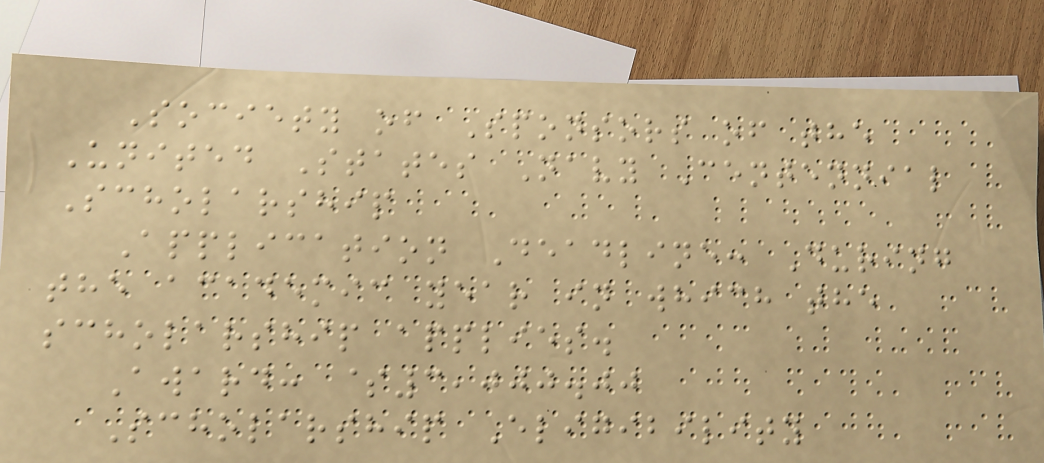Society of Sponsors of the
United States Navy Centennial
Scholarship
Application Deadline: During
the academic year in which the
scholarship applies.
Award: $3,000.00
Scholarship Eligibility
